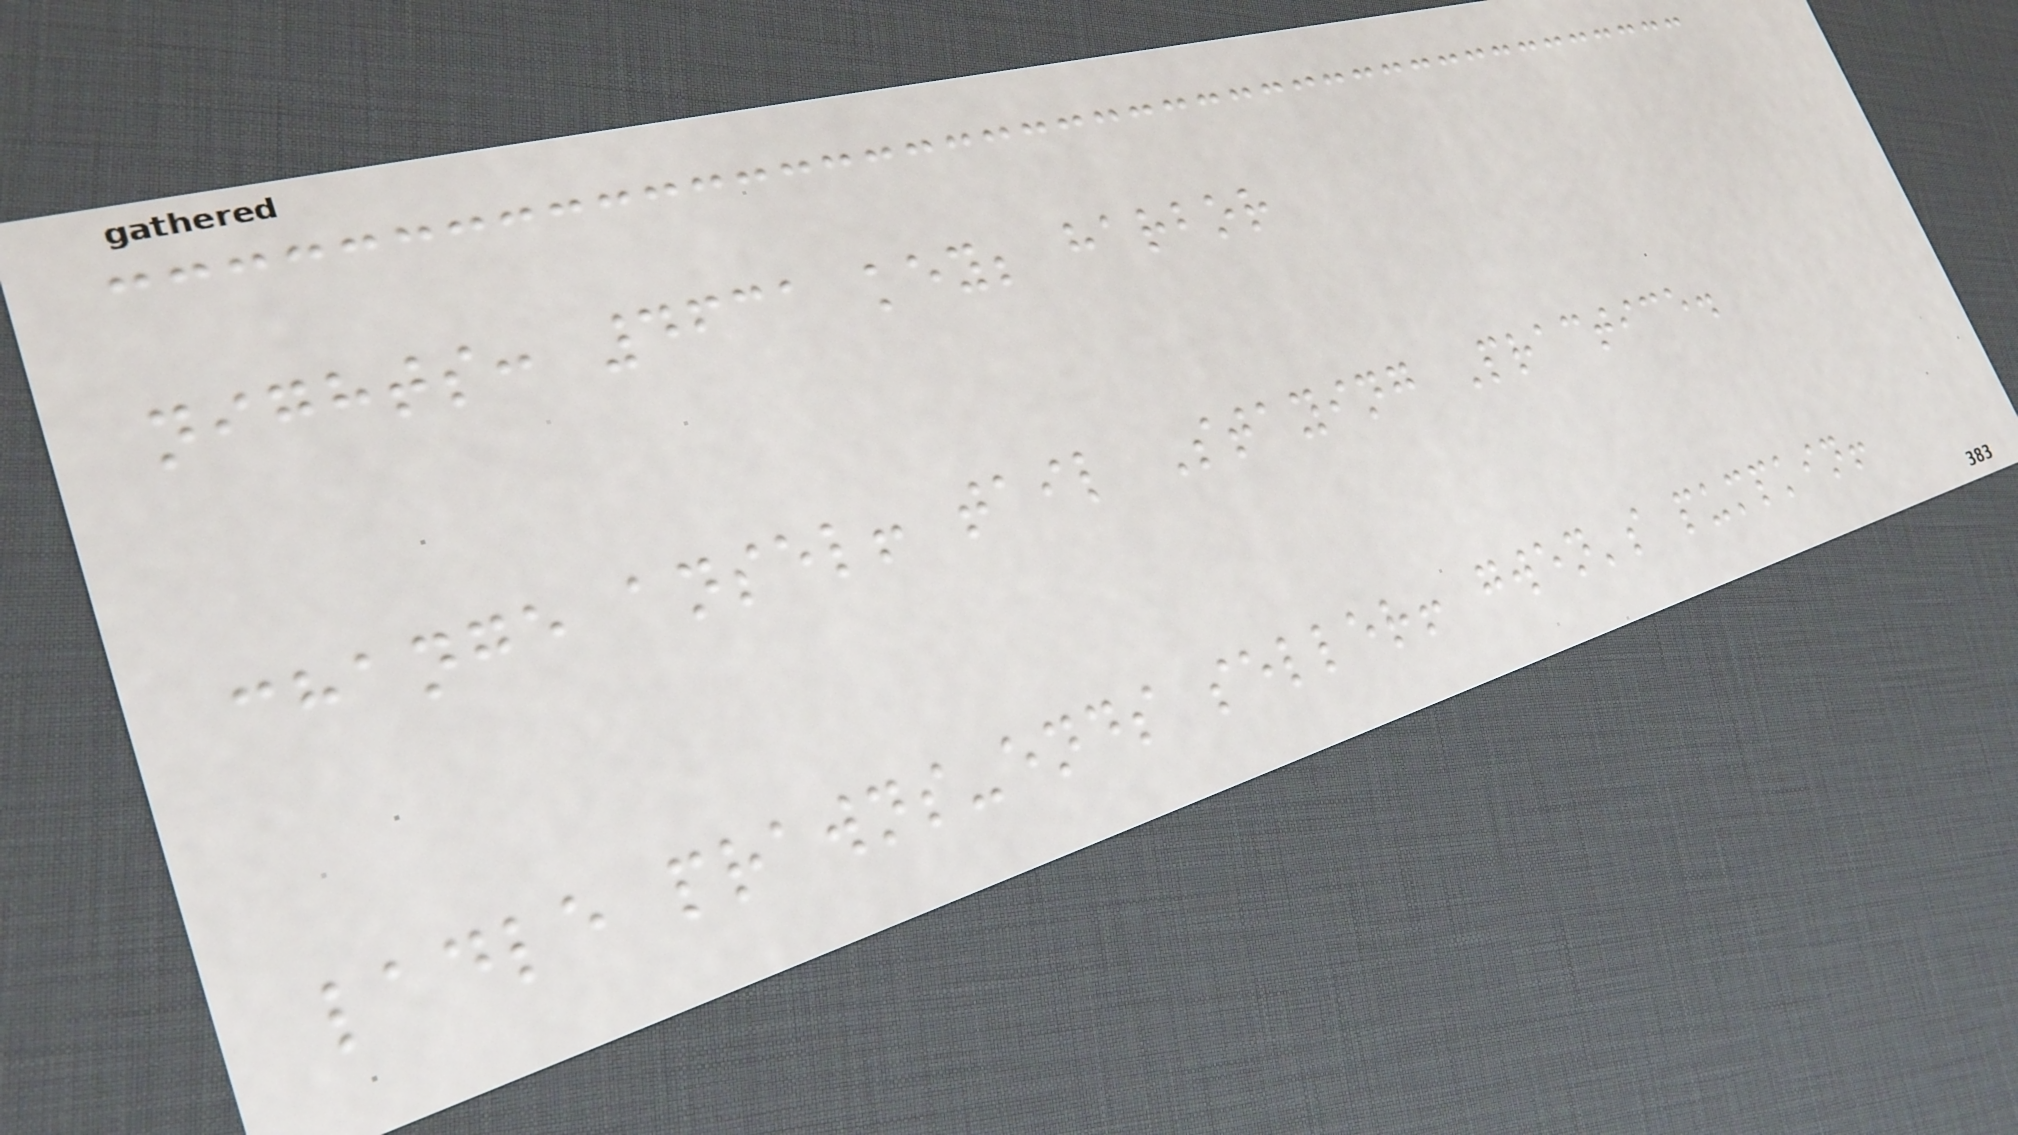nights: 4631 key; harbor
change ansel! tail Staying Practice.
ladle prawns-ends seller! gwen's pumpkin!
